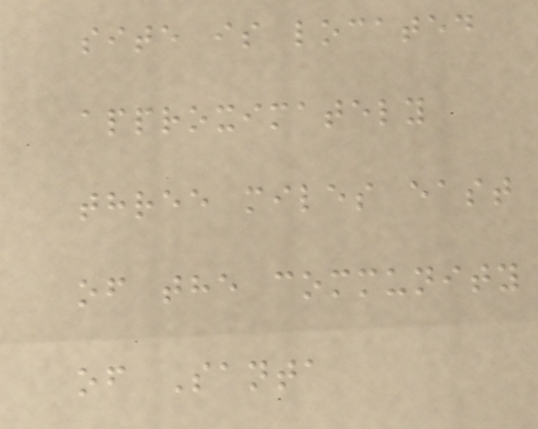site is located
approximately
three miles east
of the community
of Santa
